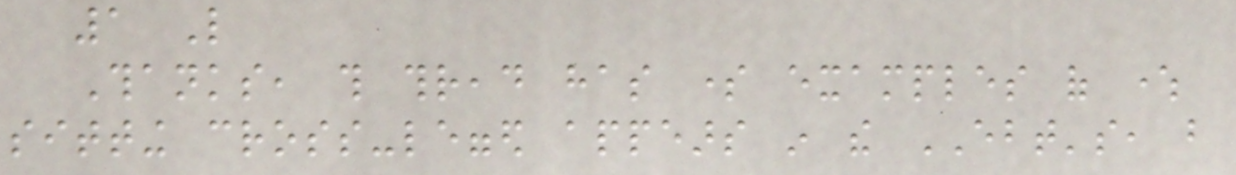1 Like
Thanks, this thread has some examples of where
sitting cross-legged appears in the EBT's, but
